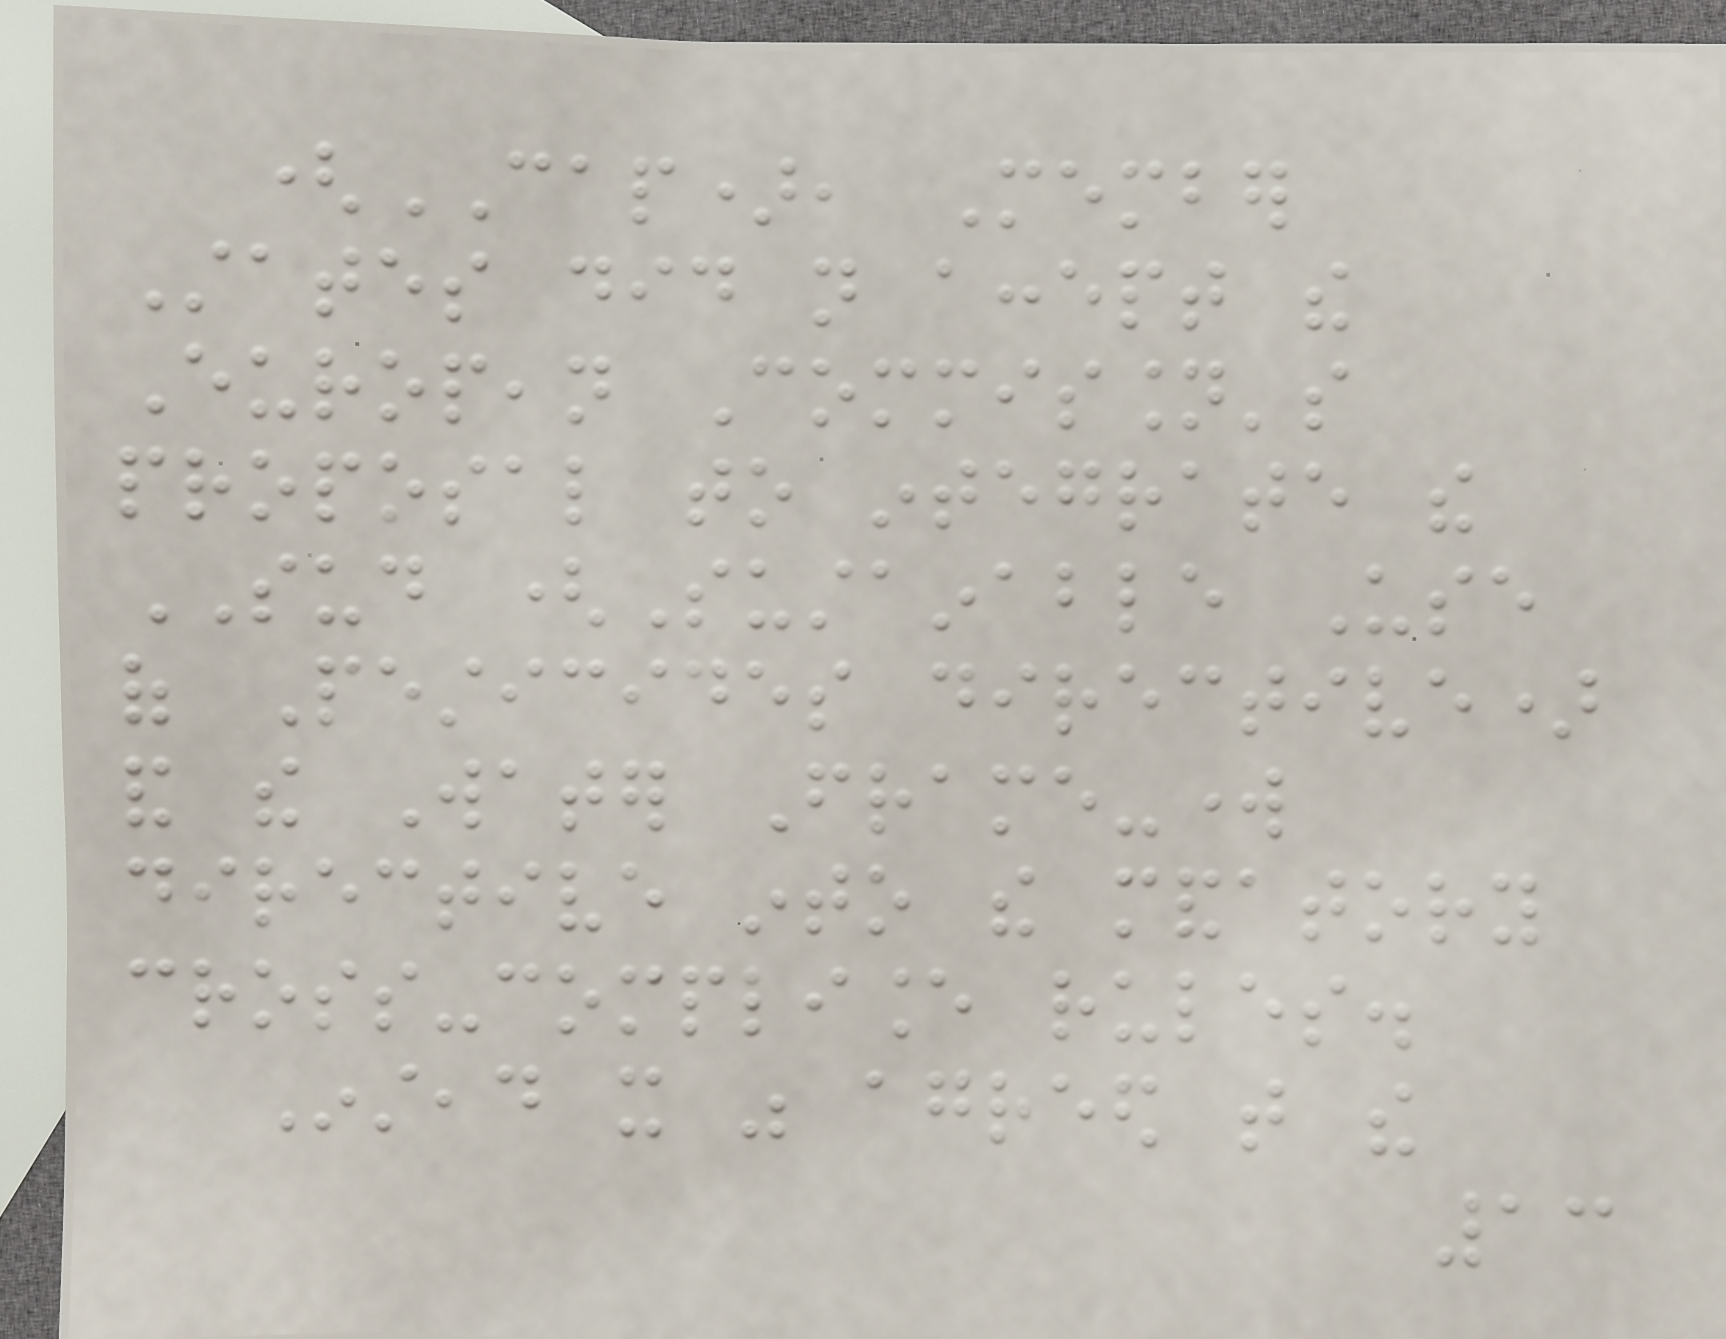(CAP), Member
States did not accept the
European Commission's
proposal to integrate the
SUD (Sustainable Use
of Pesticides directive)
and the Water Frame-work
directive into the mandatory
cross-compliance rules.
Instead it was agreed that the
13
